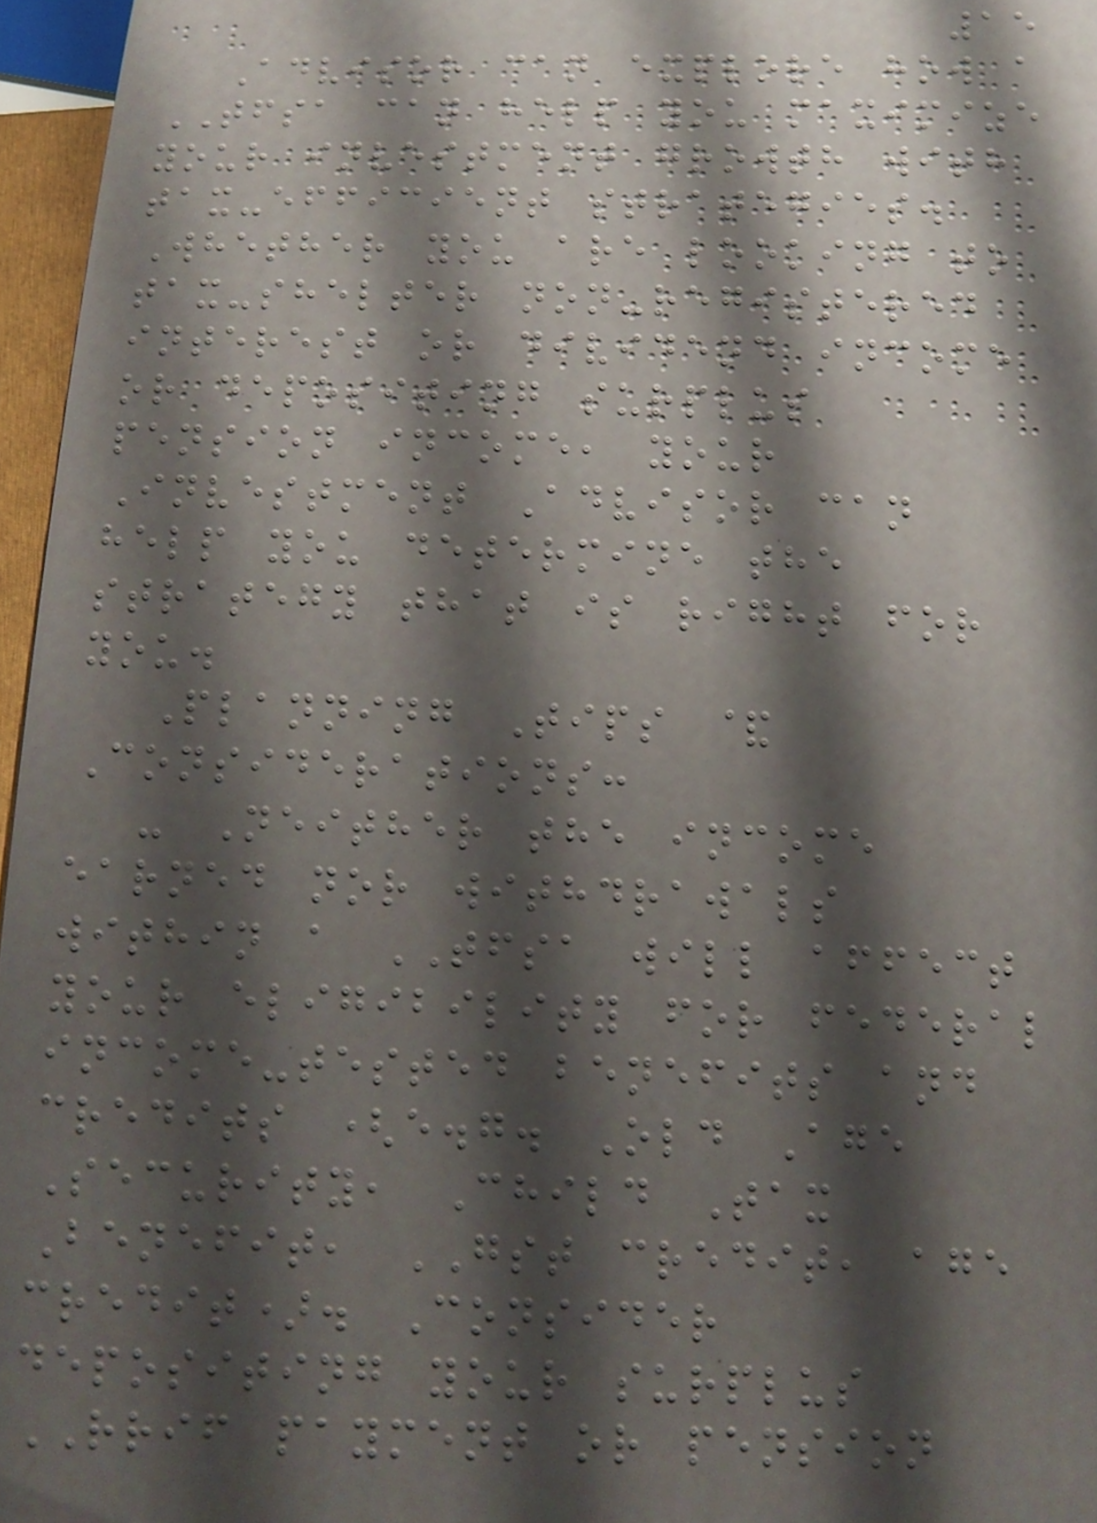15
Advisor can explore how a
TFSA can help you maximize
your investment growth with
tax-efficient strategies.
Whether you are looking to
tax-shelter non-registered
interest or dividend income
or depositing surplus
pension income, your
Investment Advisor can
help you determine the
strategy that is right for
you.
Planning Tips &
Considerations:
- Neither the income
earned nor withdrawals
within a TFSA will affect
your eligibility for federal
income-tested benefits and
credits (e.g. Old Age
Security, Child Tax
Benefit, GST credit, age
credit). Consider
depositing your surplus
RRIF payment or pension
